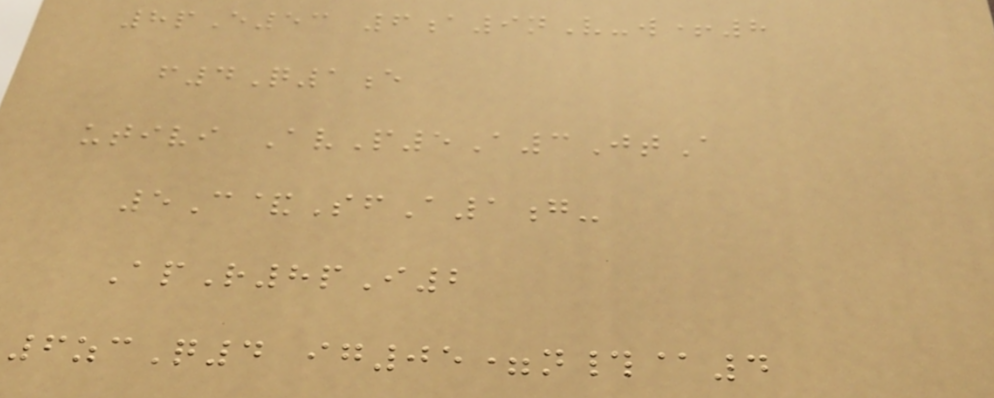8pE53 6a9nV-w+8
f4Q1e
utivi AvP5A3JtA
5C&SfA1g-
ApR8pI2
6zcQ4 ig05=n#@4
